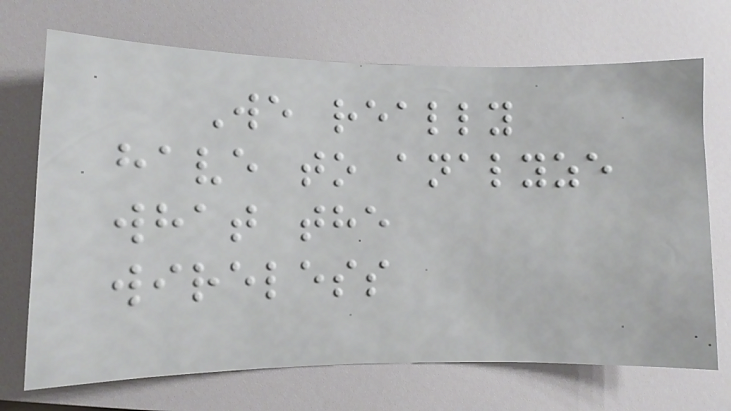We really
have to analyze
what the
wireless
